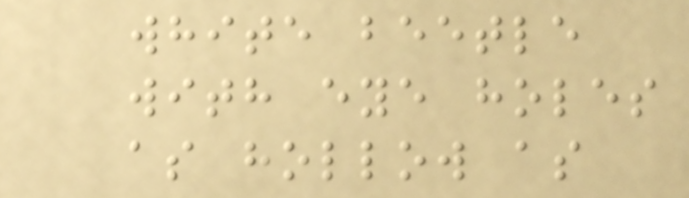white beetle
with eye holes
as hollow as
